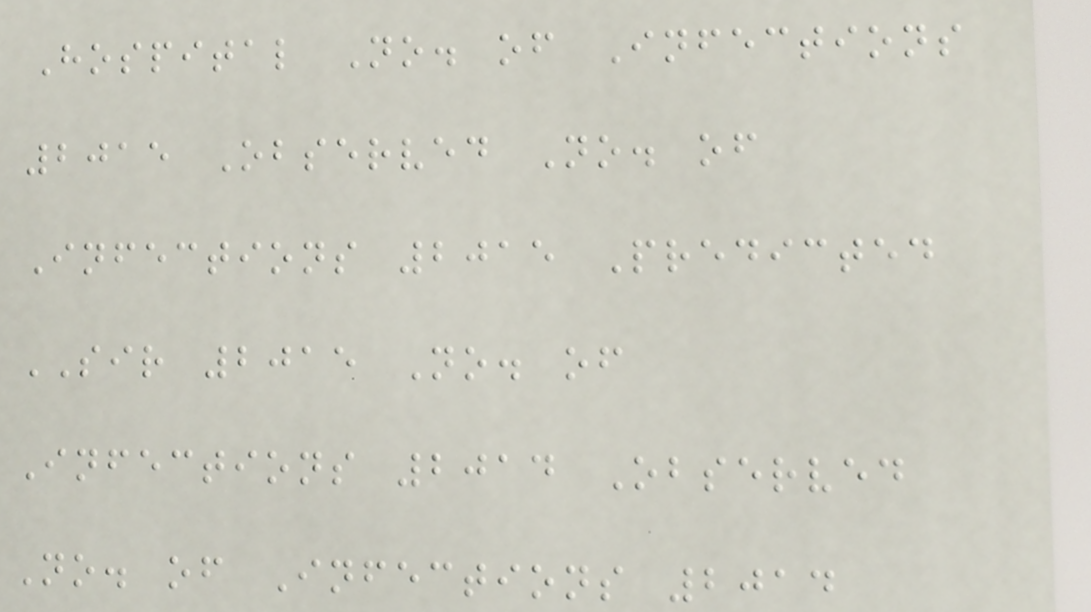Hospital No. of Infections
2015 Observed No. of
Infections 2015 Predicted
SIR 2015 No. of
Infections 2014 Observed
No. of Infections 2014
